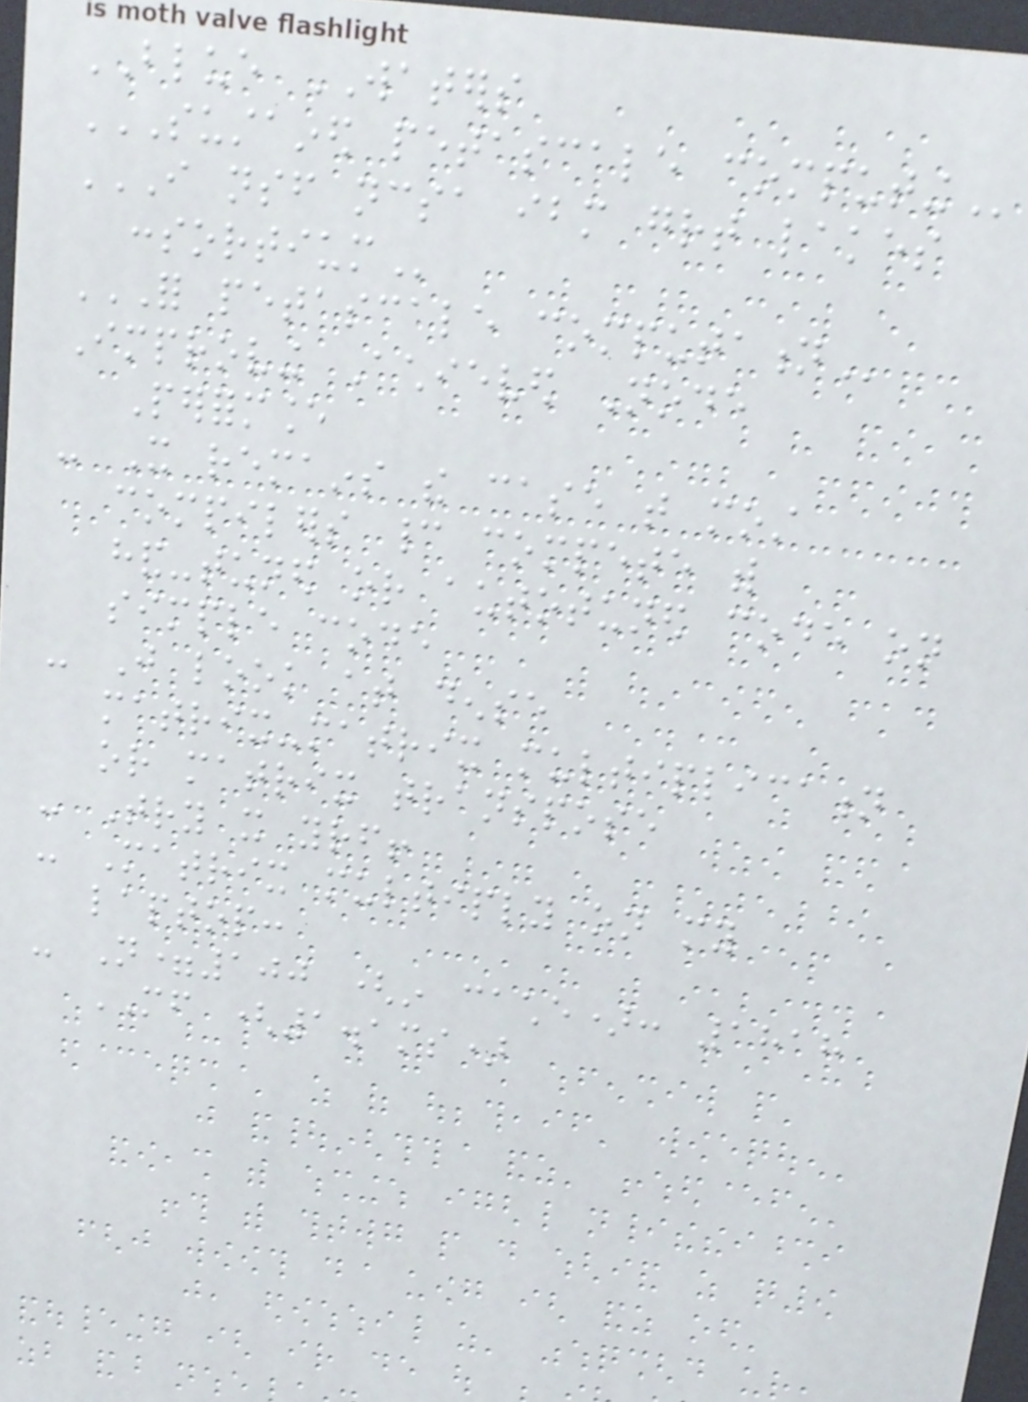BLUE WATERS
SUSTAINED PETASCALE COMPUTING
I NSF NCSA IBM GREAT LAKES
CONSORTIUM
FOR PETASCALE COMPUTATION
Improving Achieved Node
Performance
- It remains the case that most
compilers cannot compete with
hand-tuned or autotuned code on
simple code
- Just look at dense
matrix-matrix multiplication
or matrix transpose
- Try it yourself!
- Matrix multiply on my
laptop:
- N=100 (in cache): 1818
MF (1.1ms)
